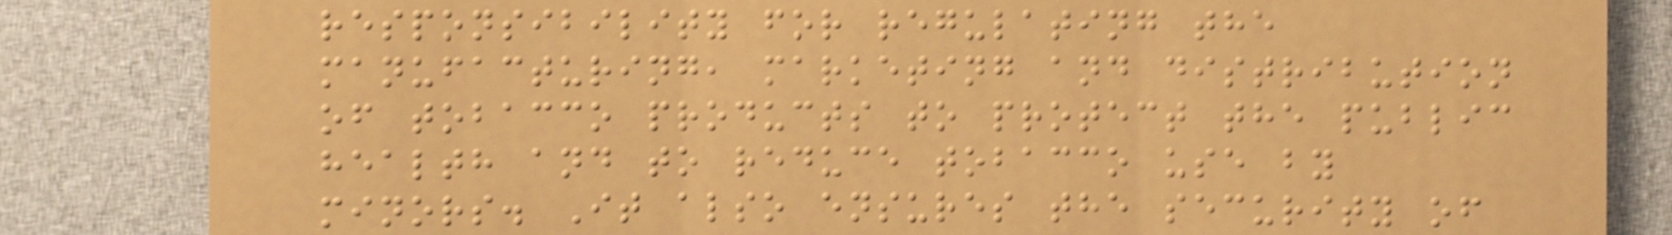responsibility for regulating the
manufacturing, marketing and distribution
of tobacco products to protect the public
health and to reduce tobacco use by
minors. It also ensures the security of
